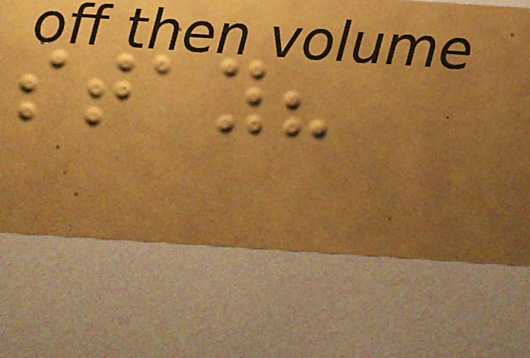stay?
